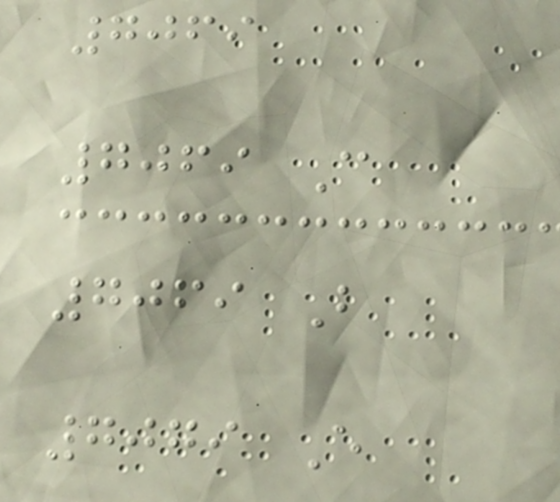7069
7069 C
7069 B
7079 E
